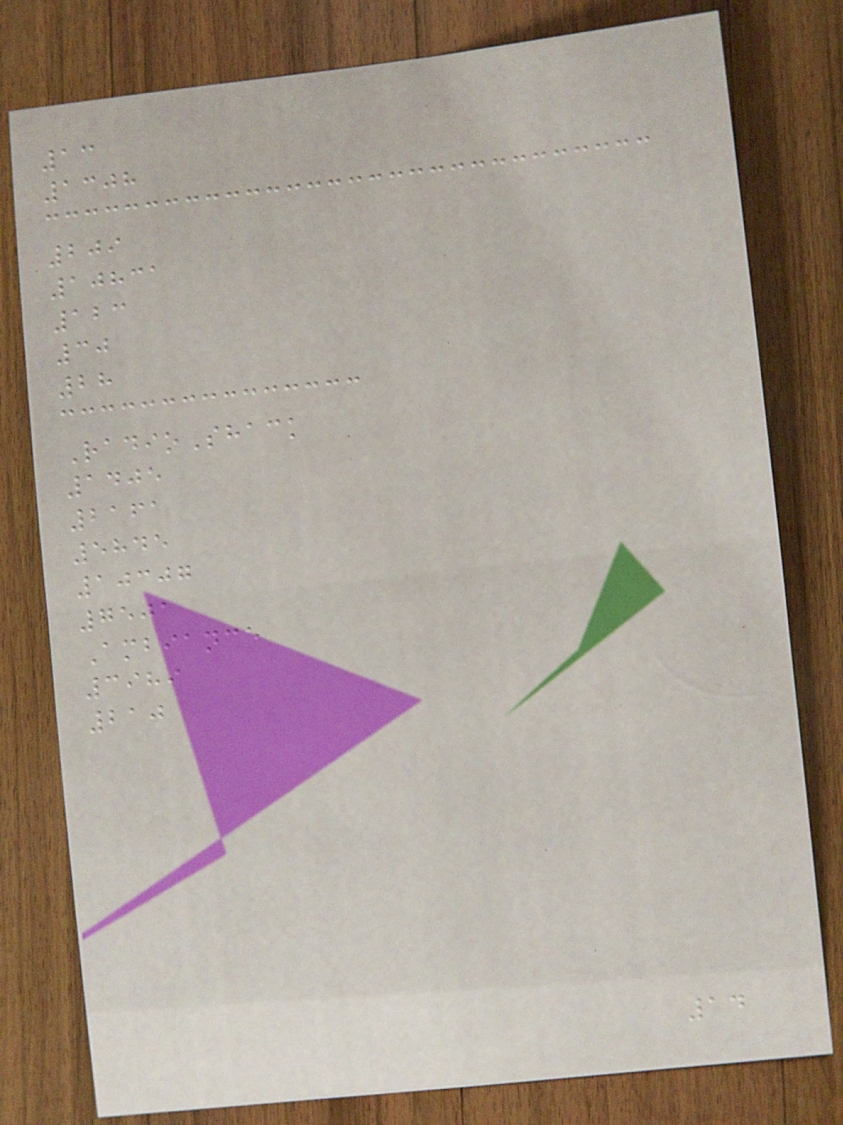13
1308
209
10831
123
30
28
RadioShack
1405
2161
5845
10307
7501
Ambiance
3989
210
14
